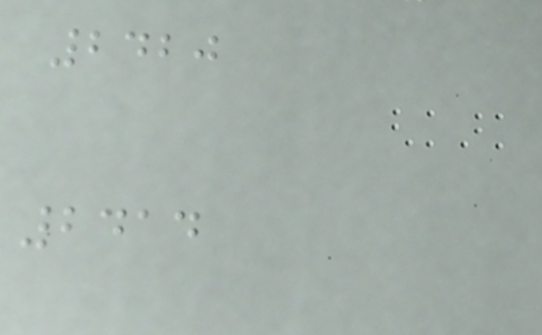2420
2414
